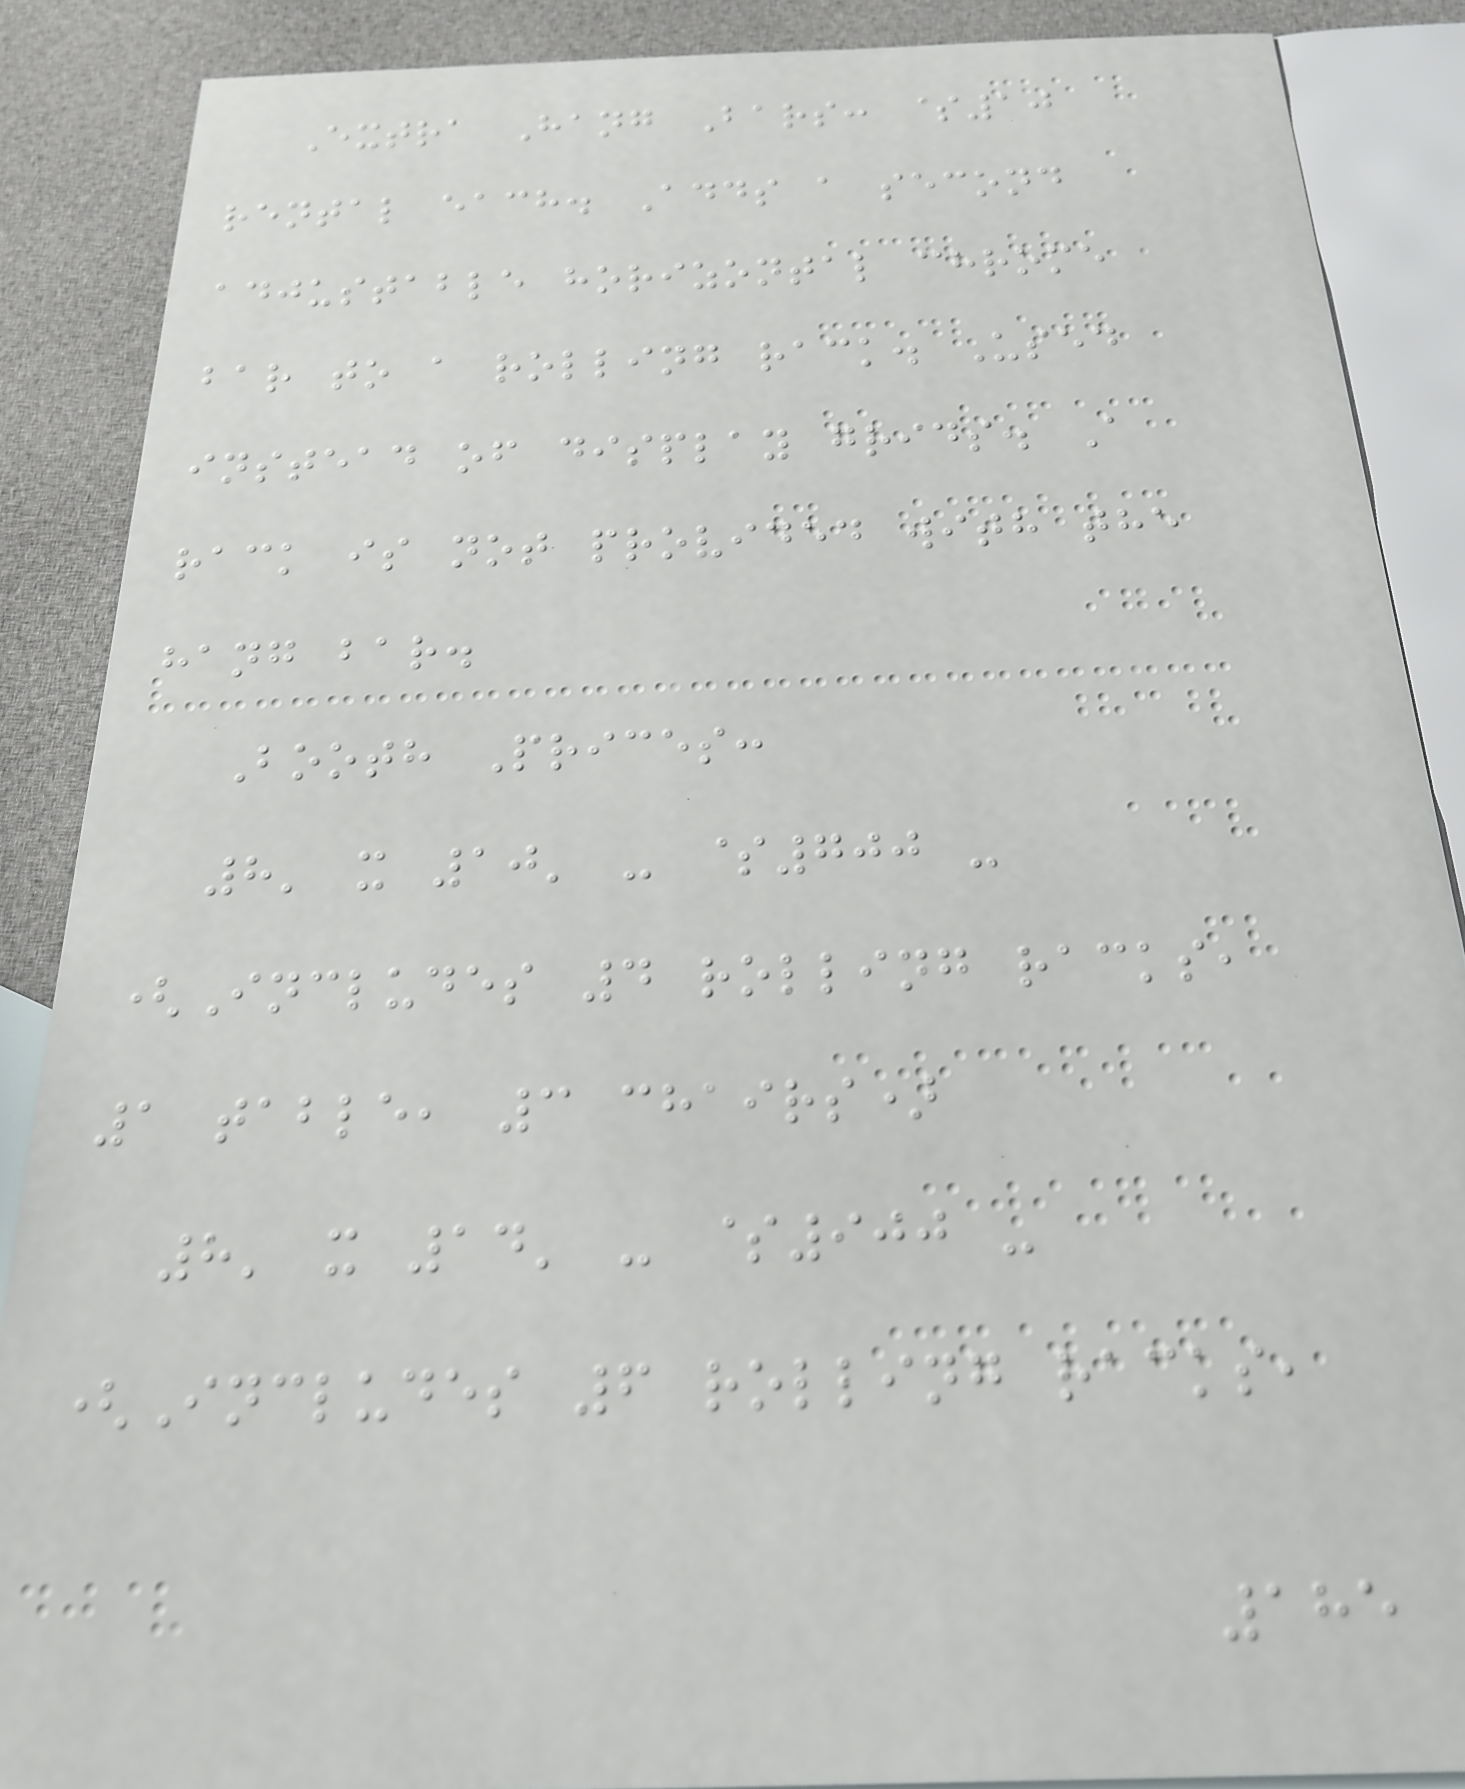Extra Hang Bars: $10
rental each. Adds a second
adjustable horizontal chrome
bar to a rolling rack. Used
instead of display grids. A
rack is not provided with the
hang bar.
Booth Prices:
8' x 10' - $700 -
(Includes 4 rolling racks,
1 table, 3 chairs)
8' x 14' - $900 -
(Includes 6 rolling racks,
185
